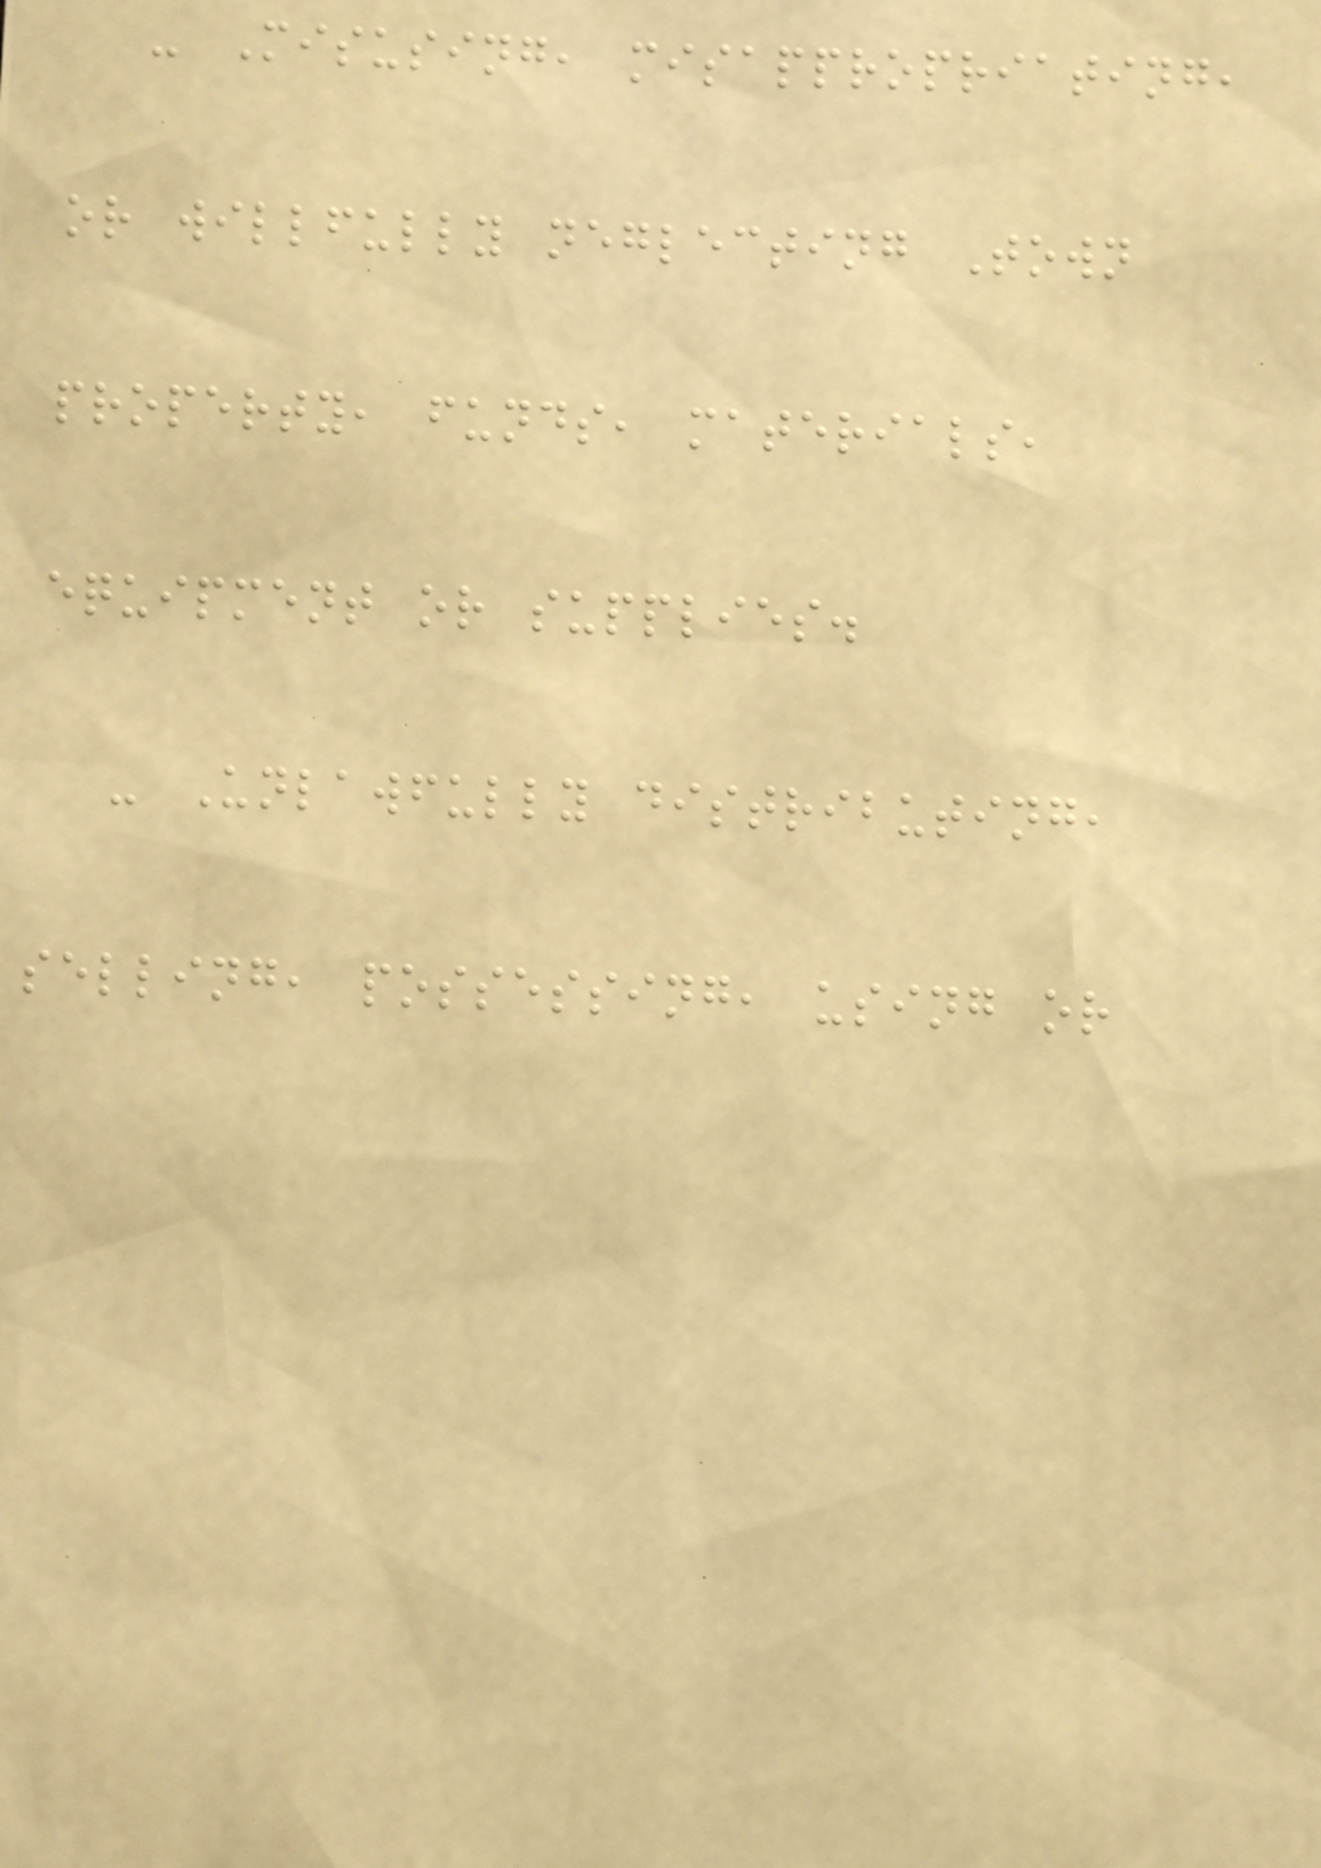- Misusing, misappropriating,
or willfully neglecting Town
property, funds, materials,
equipment or supplies.
- Unlawfully distributing,
selling, possessing, using or
